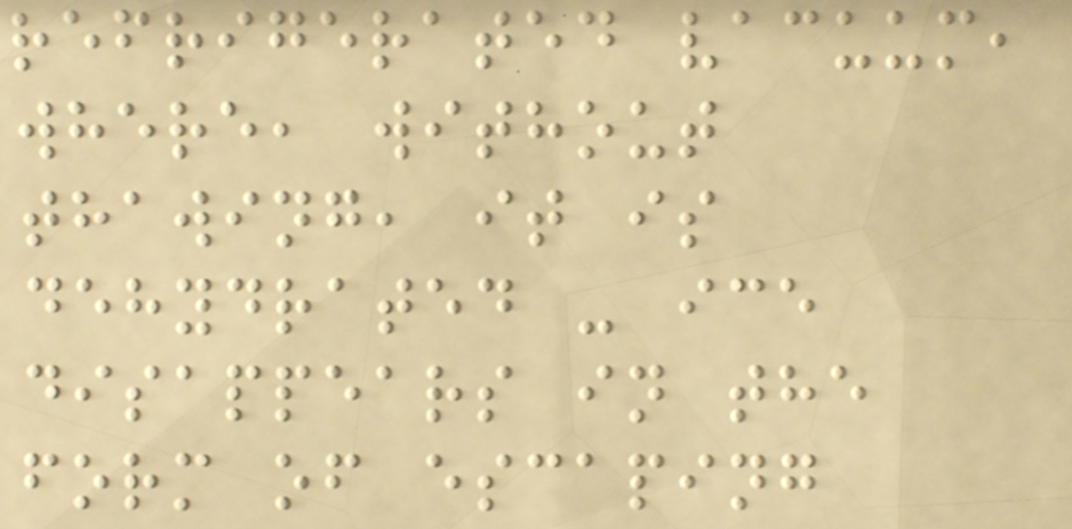refrigerated vacuum,
where, without
thawing, it is
dehydrated - ice
disappears in the
form of escaping
